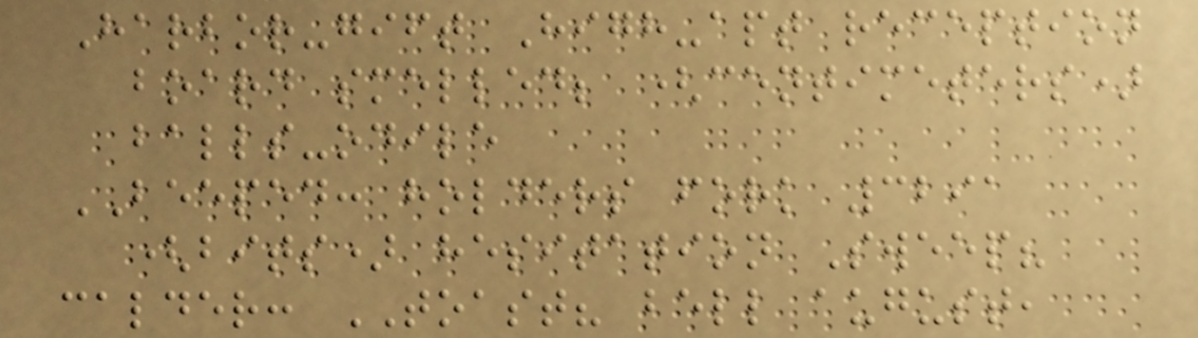Harbor-gift High-apt reception
board smelled; (centimeters)
balls-odile
BEEPED: holders fork 3291
(bits) hesitation Sweep?
calder: TOAST? bell august,
